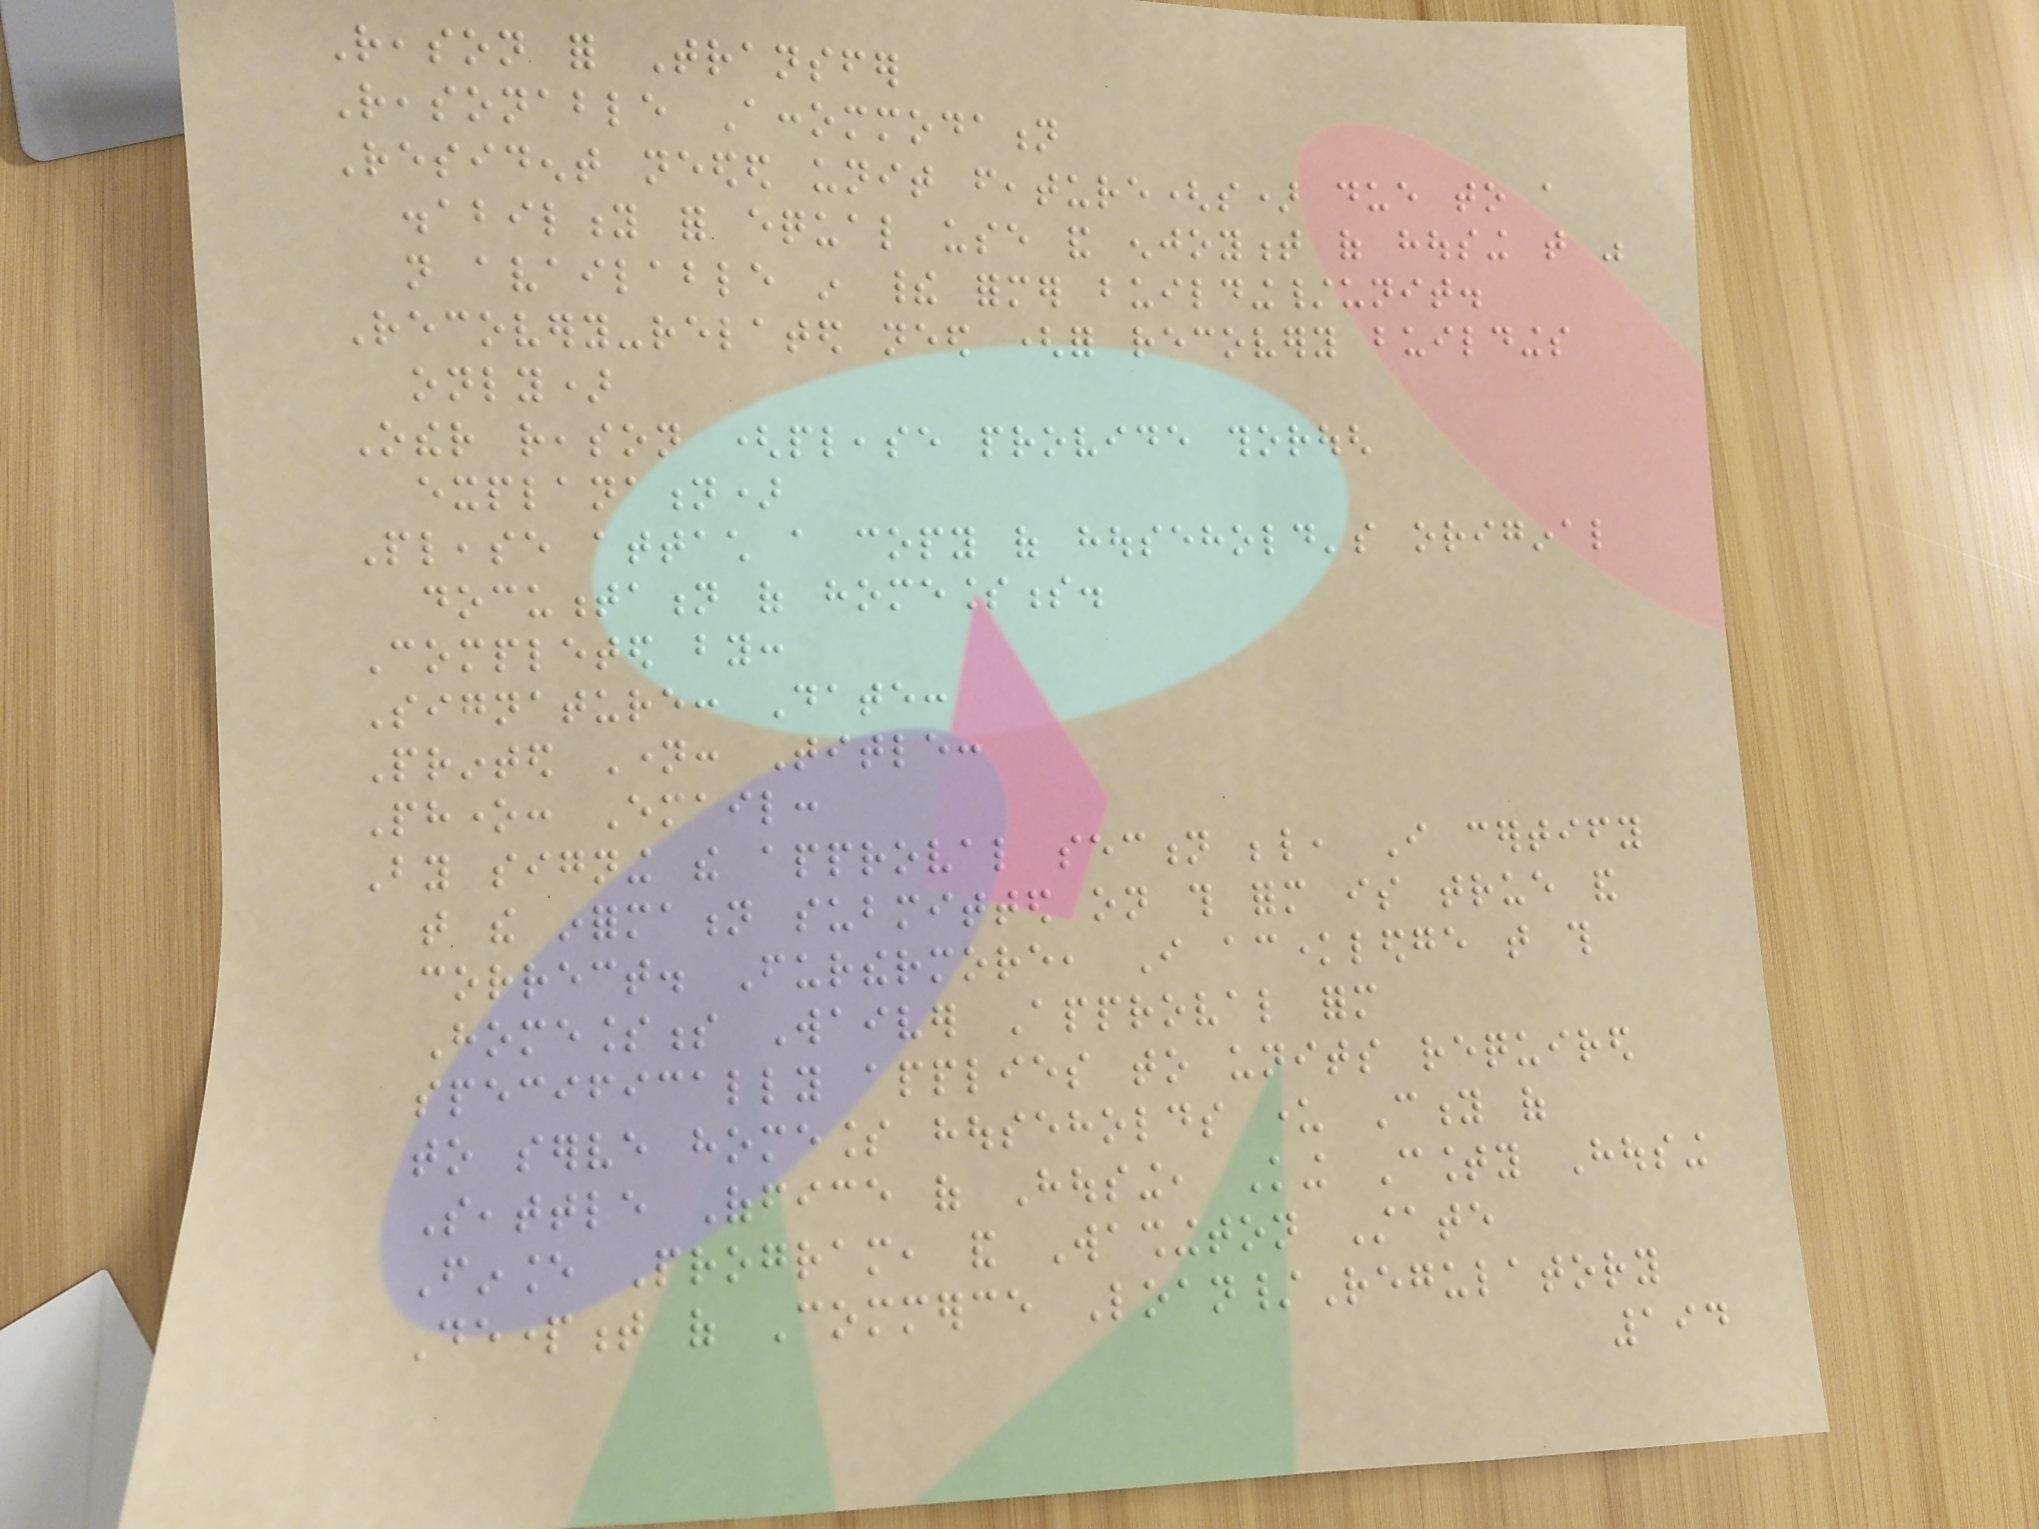Reason for Transfer
Reasonable Accommodation
Resident needed unit feature(s) due to a
disability for equal use and enjoyment of housing that was
not available in their former building/unit.
Recovery-related need (for recovery buildings
only)
Other reason (please provide thorough
explanation)
Please attach a copy of household's original
documentation of homelessness.
Completed by:
Signature: Date:
Printed Name: Title:
Phone: Email:
By signing the approval section below, I certify
that the information submitted on this form is true and
correct. Furthermore, I acknowledge that this
Homelessness Waiver Approval form
specifically applies to units required
to serve homeless households under City of
Seattle Office of Housing, King County Housing
Finance Program, and Washington State
Department of Commerce Loan/Regulatory
194
